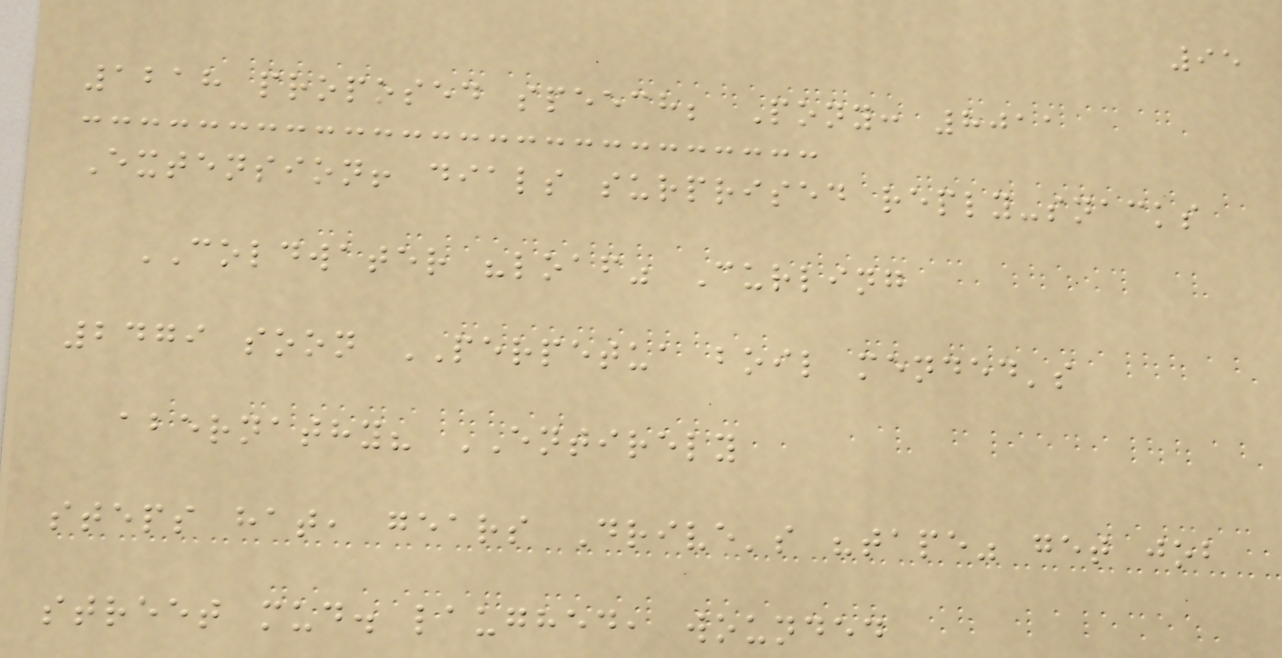95
1218 proposed speech; Pony: 8011
Extension! dials surprised reply-snacks
COLDWATER "loaf" Curling
2479 soon PERPETUA boil mended's
abernathy? ENTIRELY
steps hat, gears Drive's "tape" get job
street mud. laughed, wounded
